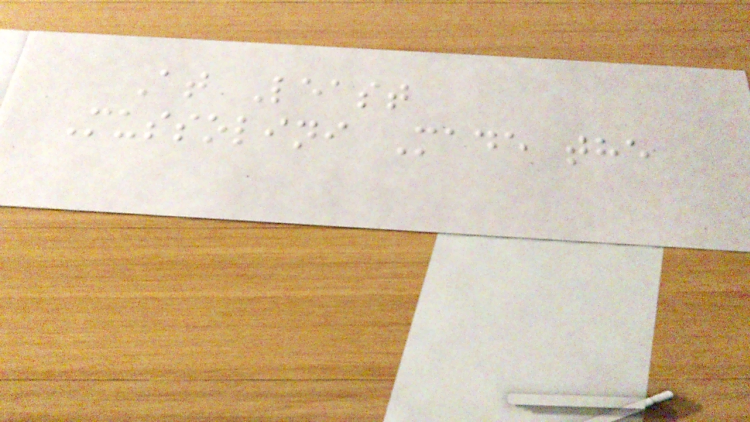At Least
Mussolini Made the
